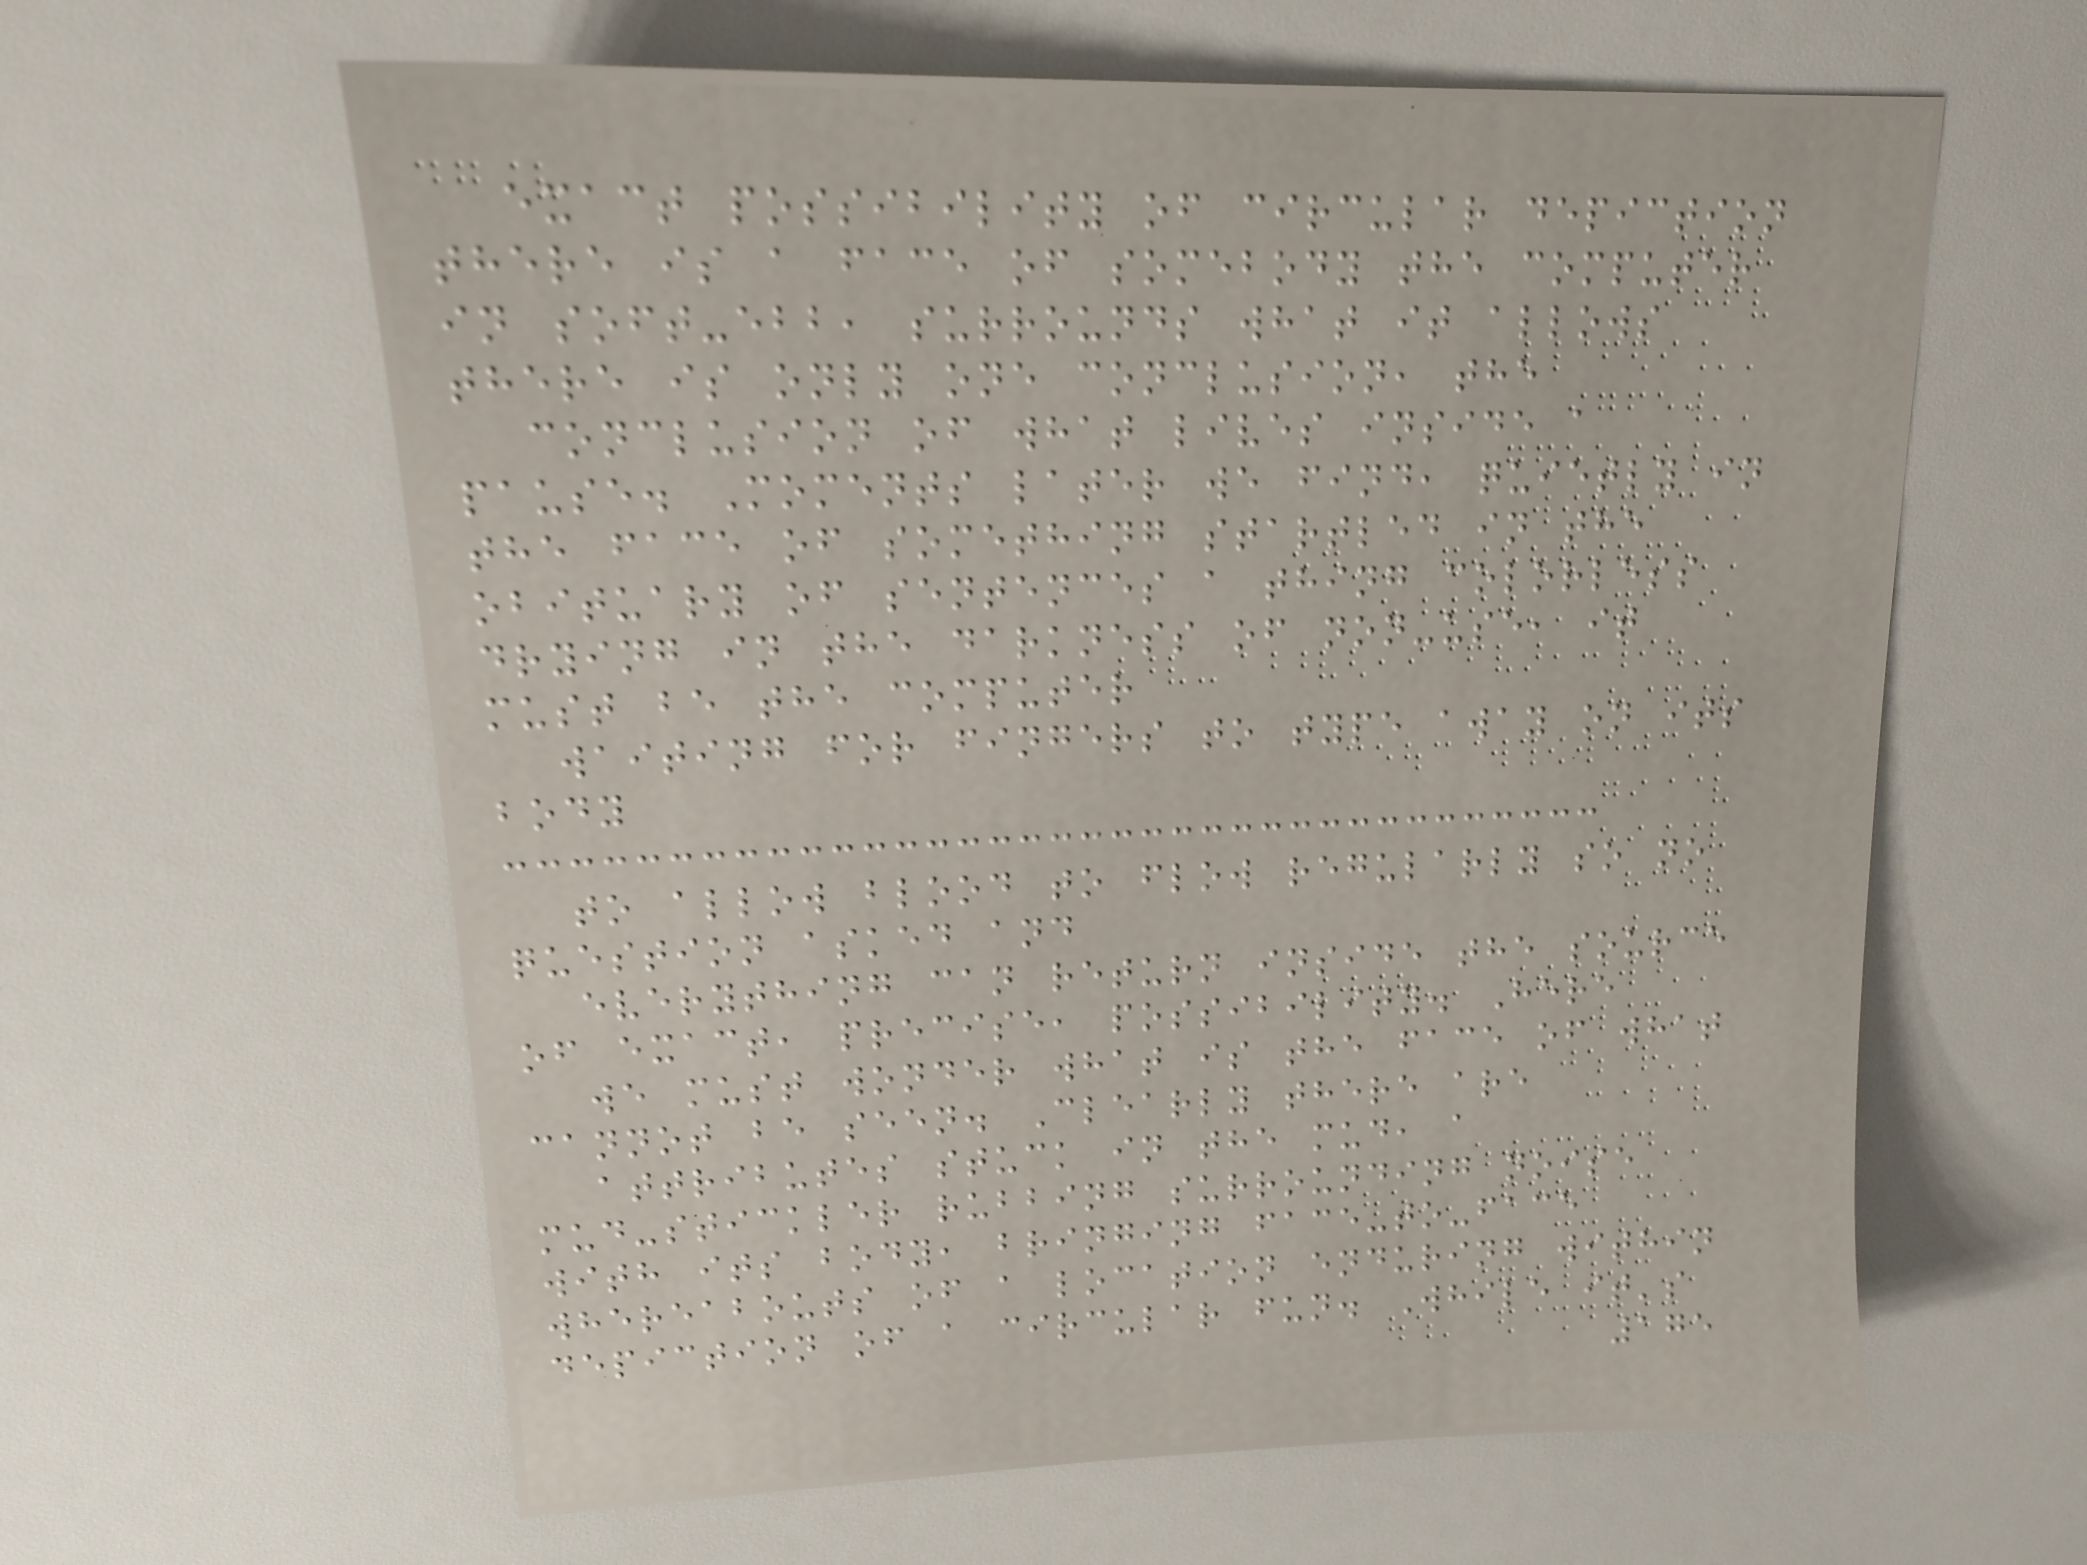exact possibility of circular depiction
there is a face of somebody the computer
in soft-ebb, surrounds what it allows
there is only one conclusion, the
conclusion of what lives inside a
pause. Moments later we find, quietly in
the face of something startled in the
obituary of sentences a thing colorless
drying in the darkness of non-use, it
must be the computer
waiting for fingers to type away on its
body
to allow blood to flow regularly so no
question asked and
everything can return inside the source
of exact, precise, possibility. Here
we must wonder what is the face of what
cannot be seen. Clearly there are
attributes stuck in the mud, a
mud-stickler rubbing surrounding noise
with its body, bringing face-to-face
whereabouts of a location enduring within
depiction of a circular fun. While it's
175
